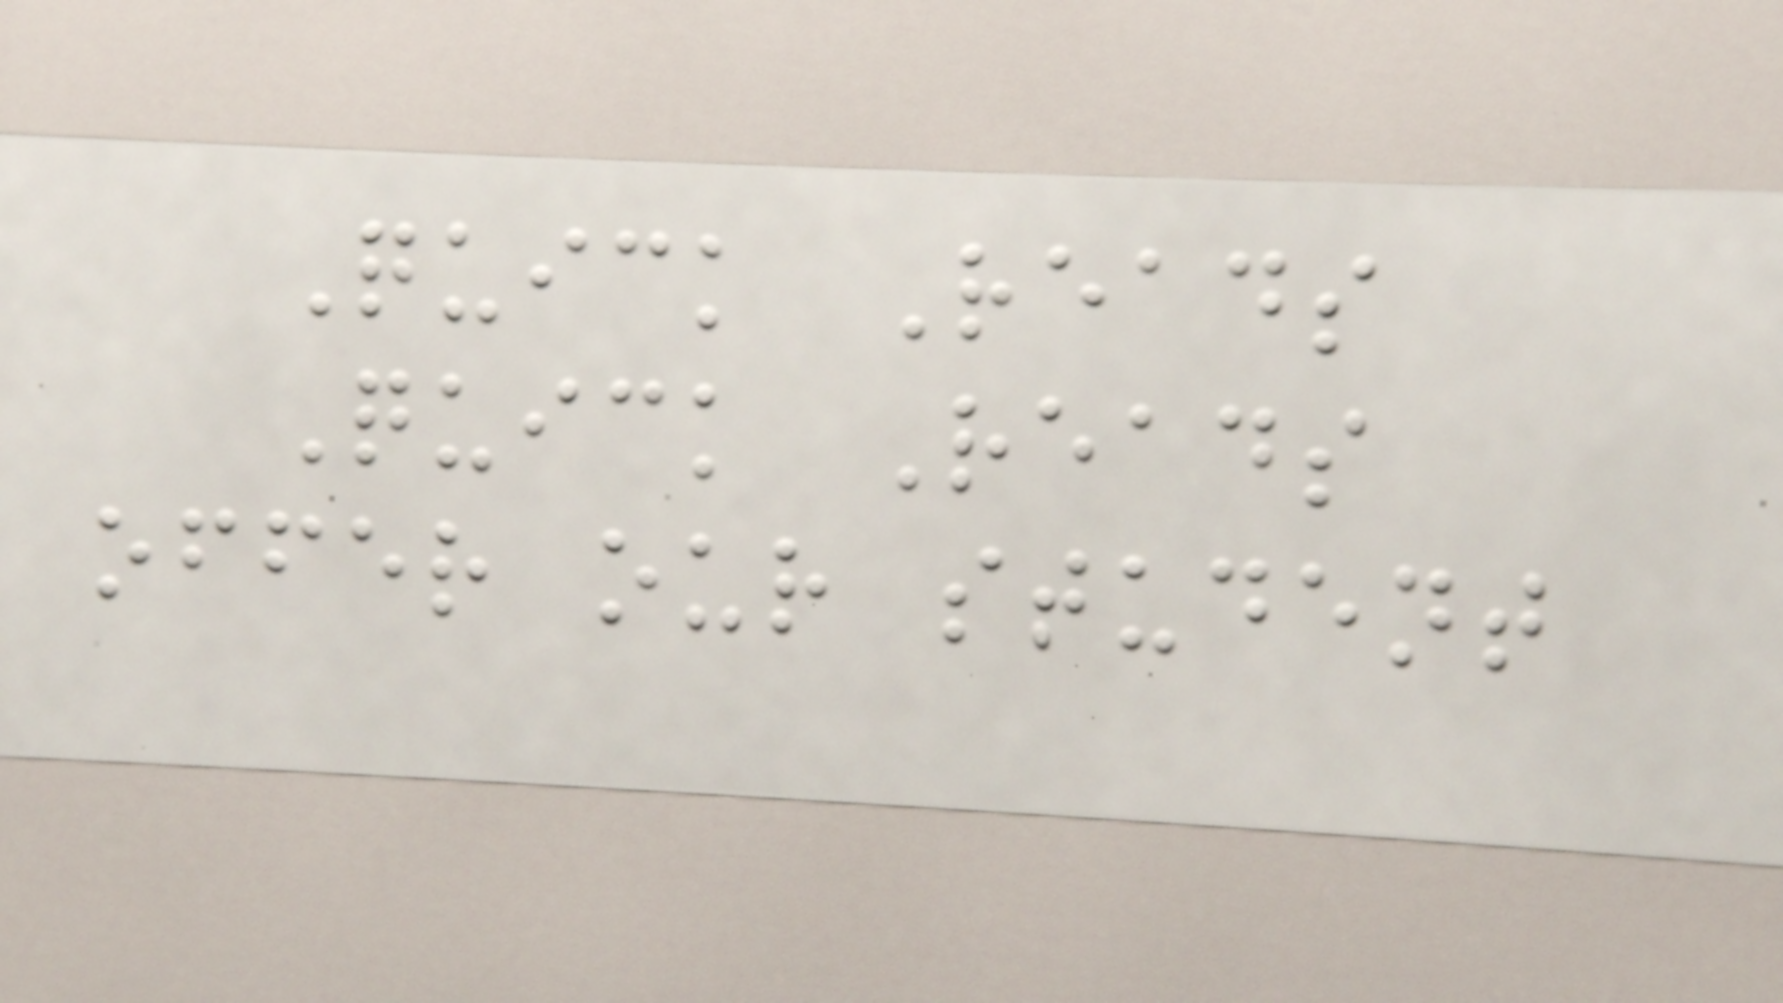Quick Reads
Quick Reads
offer our student
